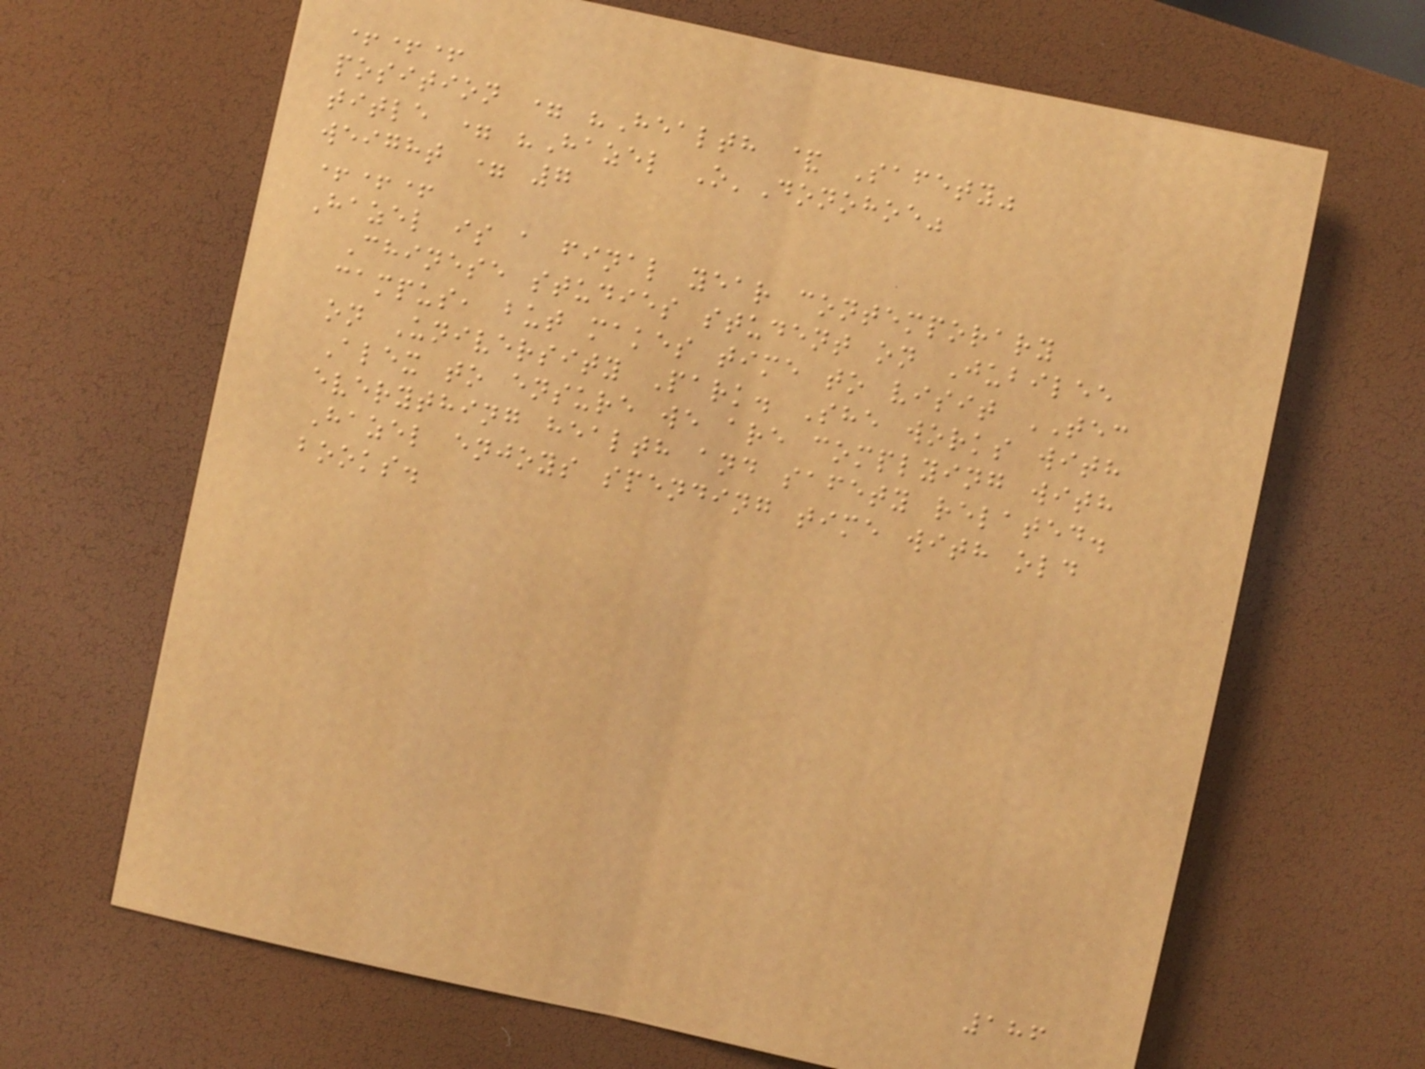+++
position = "Health & Safety"
title = "Hazel O'Donohoe"
weight = 7
+++
Hazel is a final year contemporary
Chinese studies student on Jubilee
campus, but makes time to visit TEC
on University Park. She works with
Alex to ensure we are complying with
everything health and safety related.
Hazel enjoys spending time with old
books.
186
